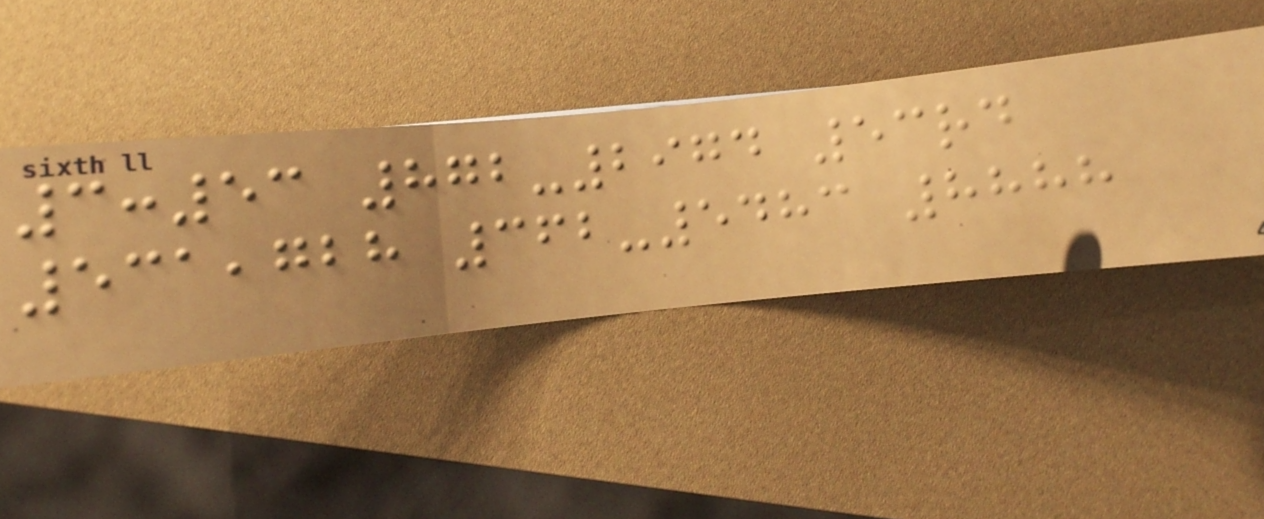3:53 872-2974 53rd
531,728 362-5483 8888
